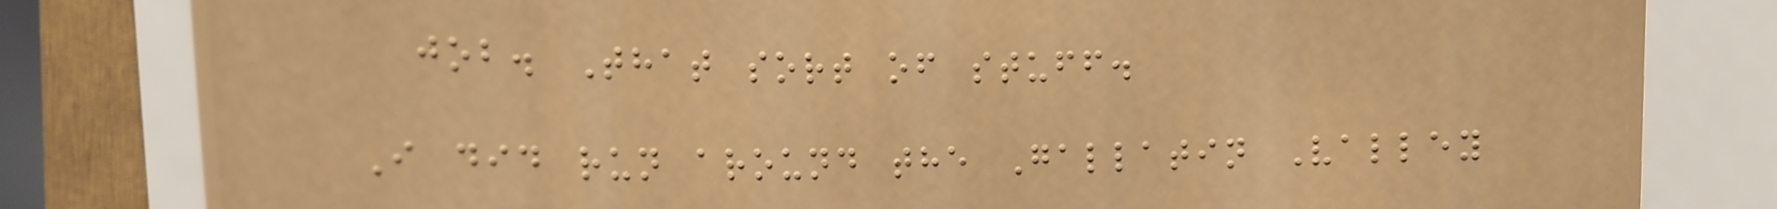job. That sort of stuff.
I did run around the Gallatin Valley
